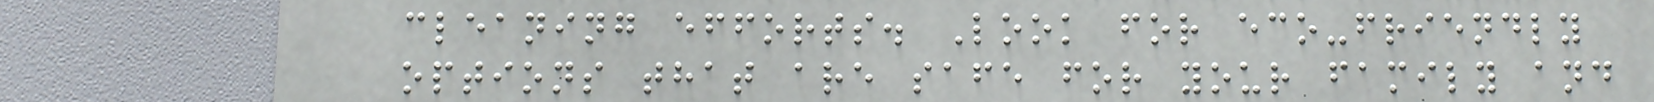cleaning efforts. Look for eco-friendly
options that are safe for your family and
